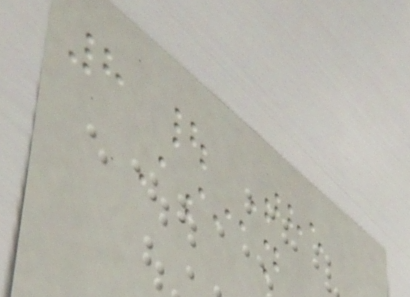8 | The
Asian
